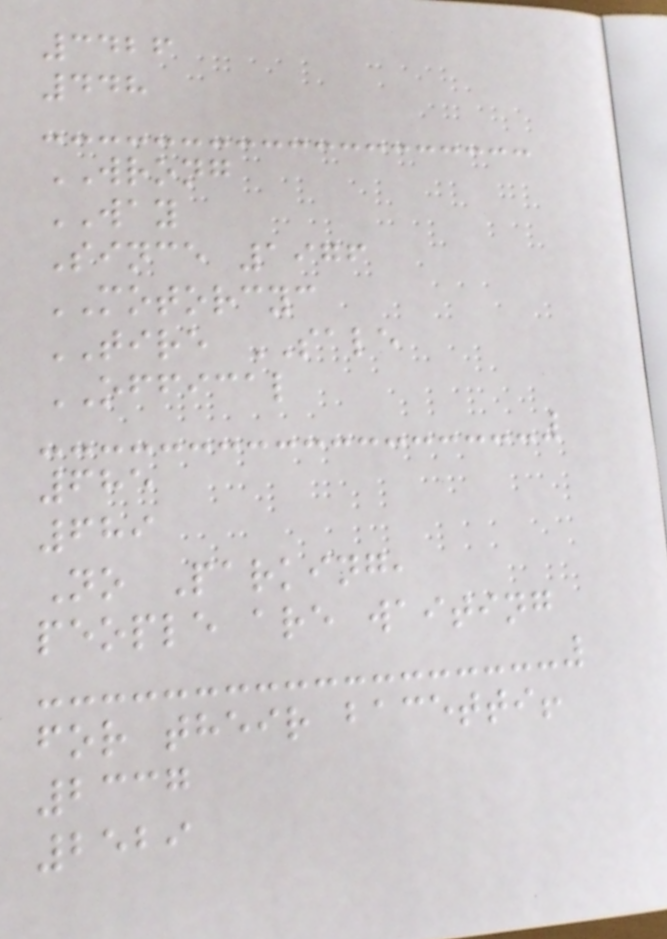3426
448
WRONG
WAY
Since 1976
MOTORCYC
TIRE SALE
OFFICAL
685
689
No Parking,
people are waiting
for their bacetti!
2337
2529
